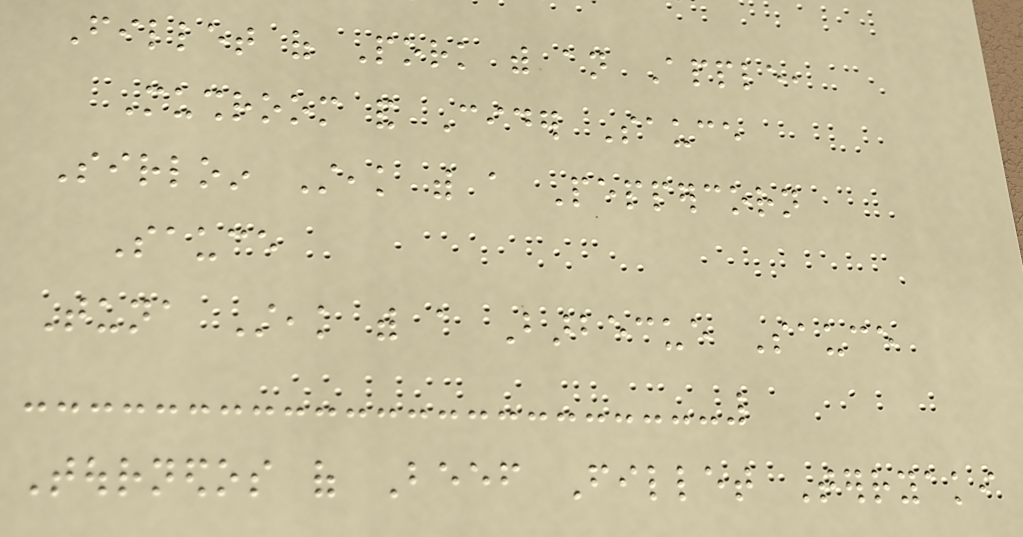Fillet of Pork with an Apple,
Mushroom and Cider Sauce
Sirloin Steak with a Peppercorn
Sauce
Tuna Steak with a Barbecue Sauce
Tournedos of Beef Fillet Terryaki
